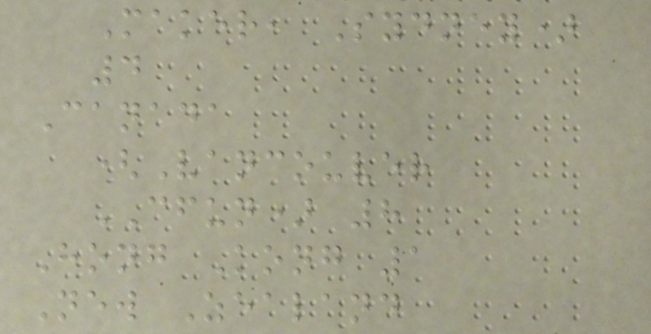Maker, Sydney)
4
Canada
(Vancouver
CFUN) 8
Hong Kong 1
New Zealand
